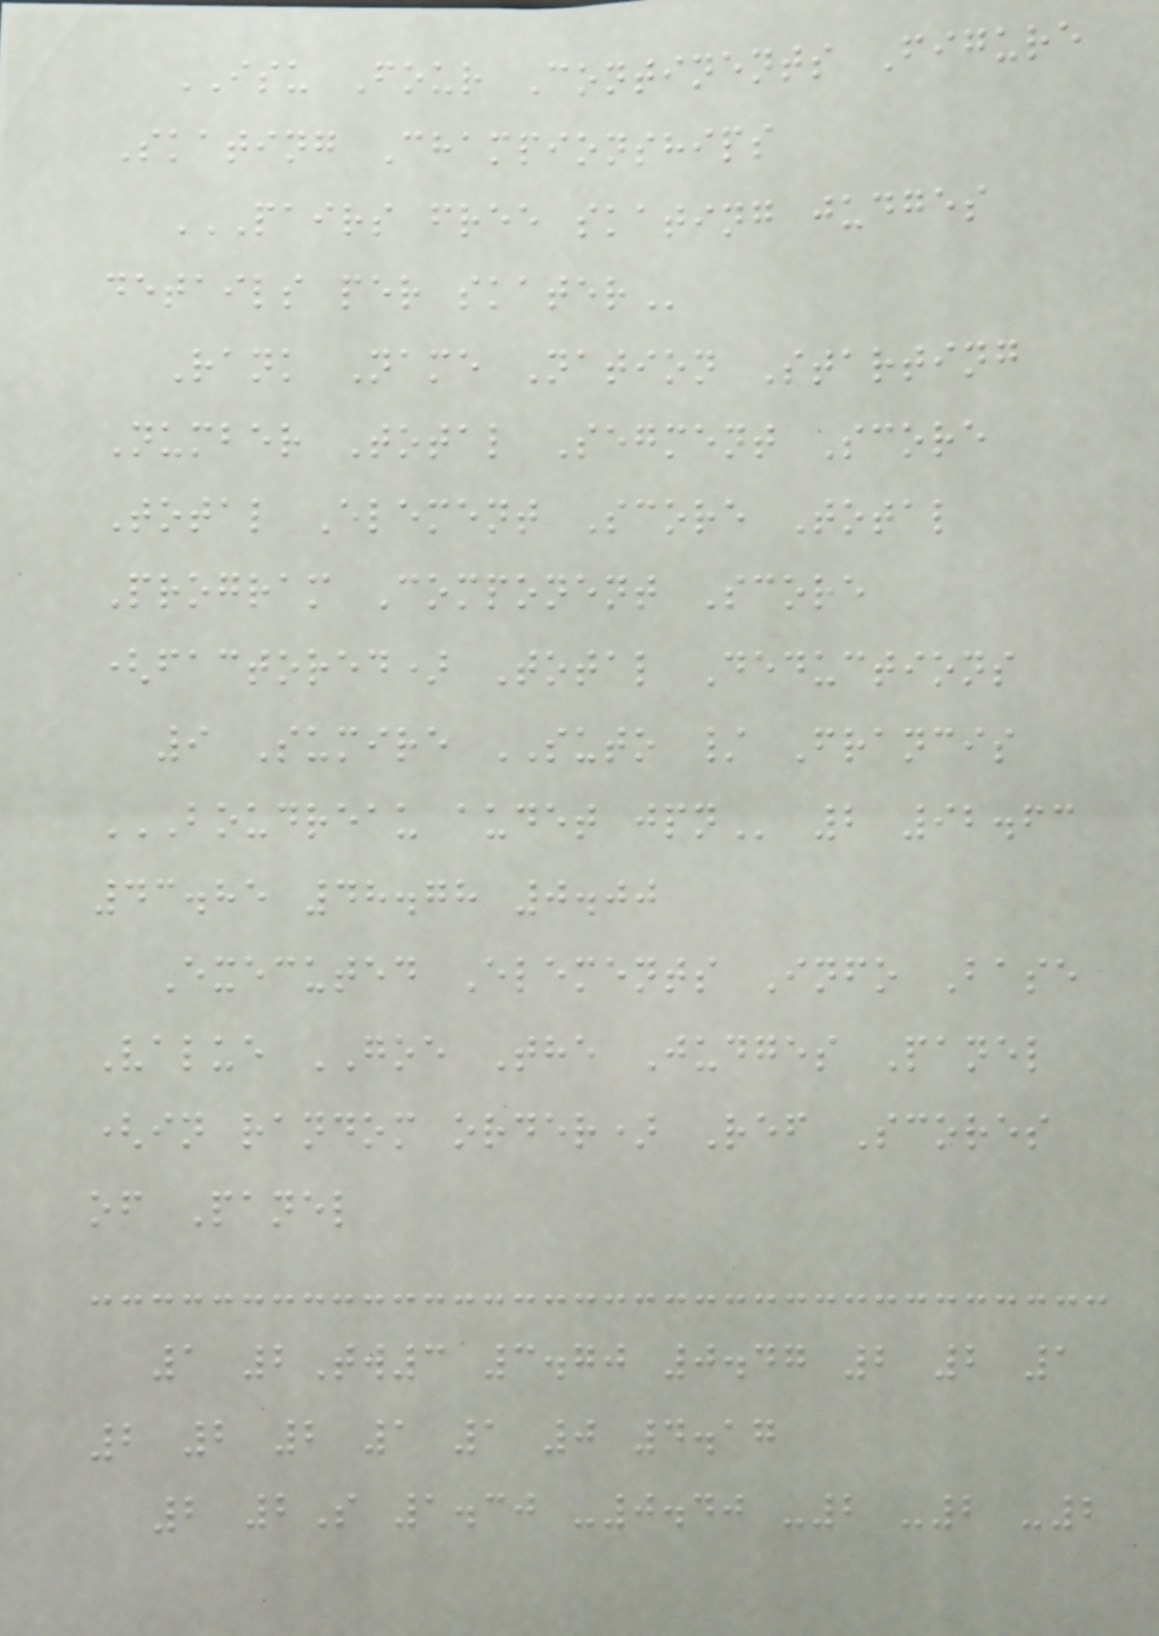ISU Four Continents Figure
Skating Championships
PAIRS FREE SKATING JUDGES
DETAILS PER SKATER
Rank Name Nation Starting
Number Total Segment Score
Total Element Score Total
Program Component Score
(factored) Total Deductions
9 Sumire SUTO / Francis
BOUDREAU AUDET JPN 2 92.63
43.85 48.78 0.00
Executed Elements Info Base
Value GOE The Judges Panel
(in random order) Ref Scores
of Panel
1 2Tw3 3.70 0.47 2 2 1
2 2 2 1 1 0 4.17
2 2S 1.30 -0.40 -2 -2 -2
